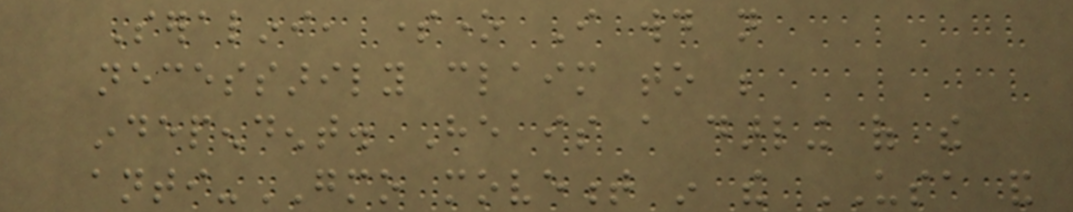Seralini, someone I would not
necessarily claim to be
independent. He is a darling of the
anti-GMO movement in the USA and
